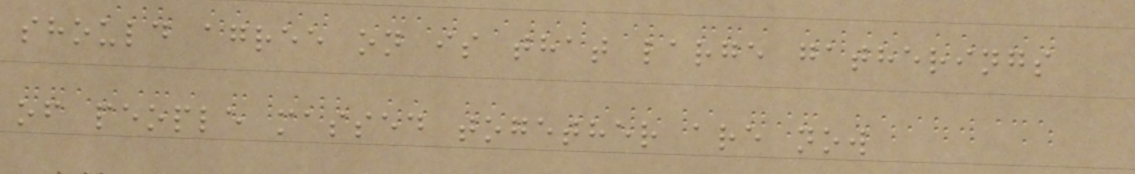should agree on is that large gatherings
of people massed together are now
